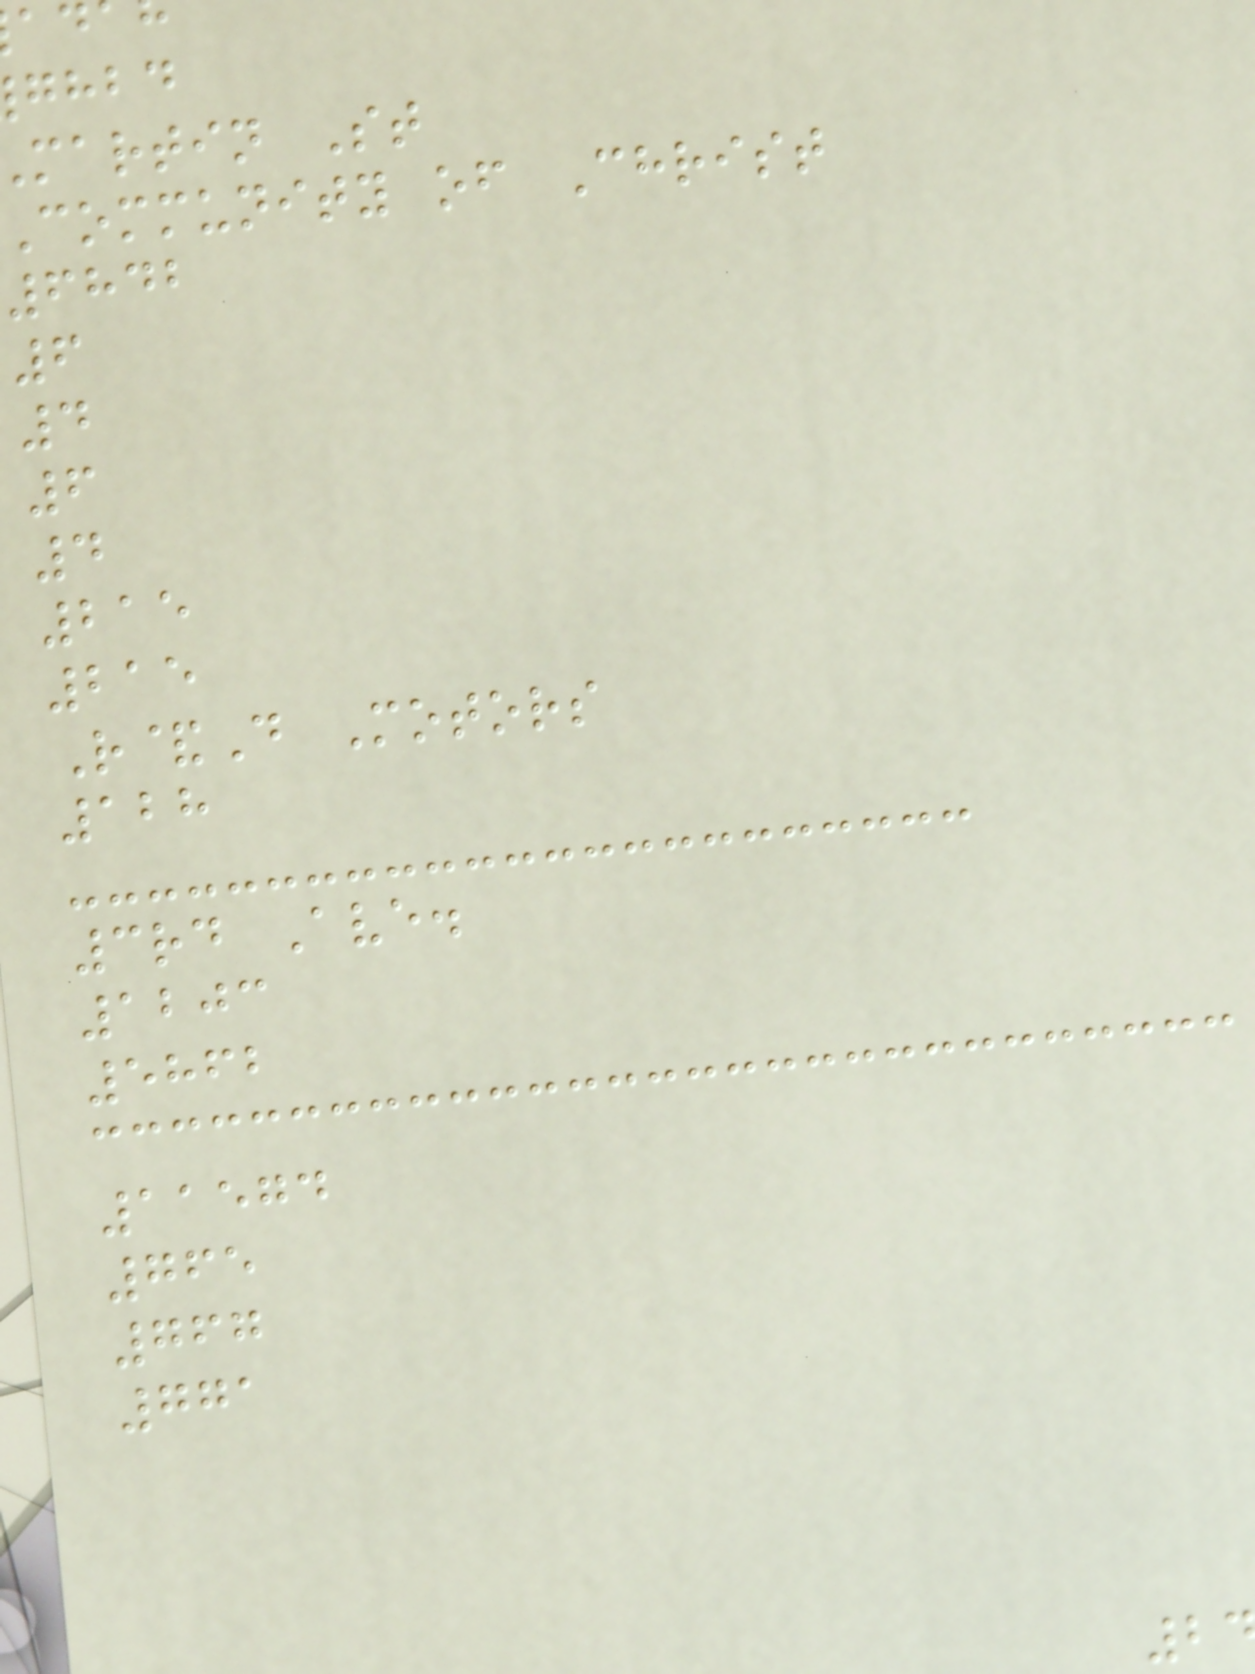ghbd
martin St
community of Christ
6842
6
4
6
4
215
215
R&D Motors
128
3rd Ave.
1203
5862
11574
765
767
771
